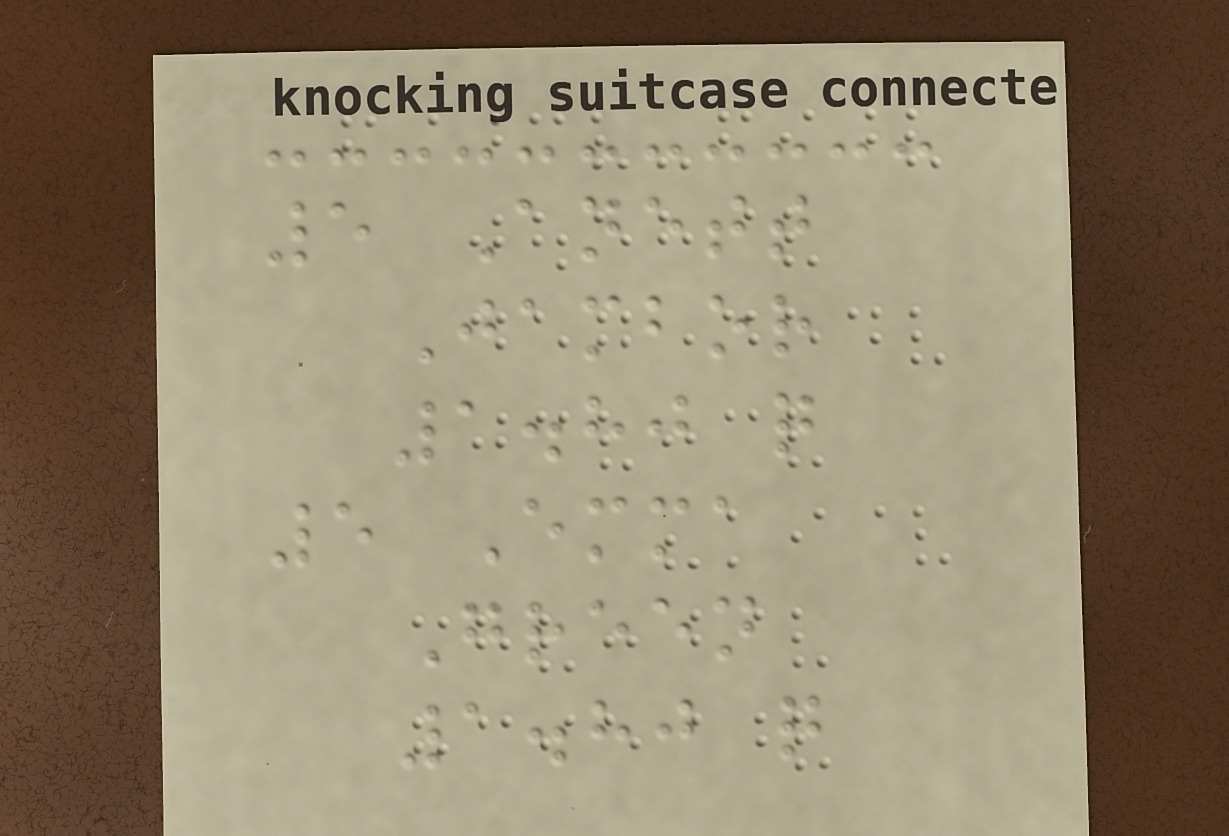5 Anett
Jambor
1.80 q
5 Emma
Green
1.80 q
